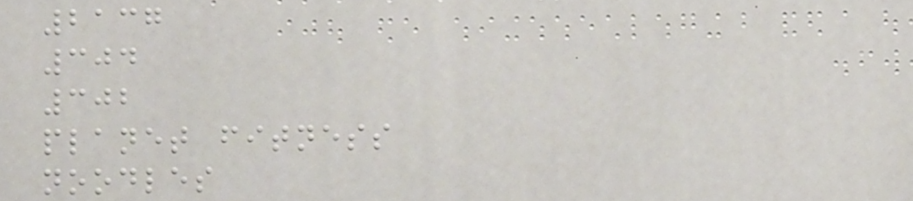2137
304
302
planet fitness
noodles
